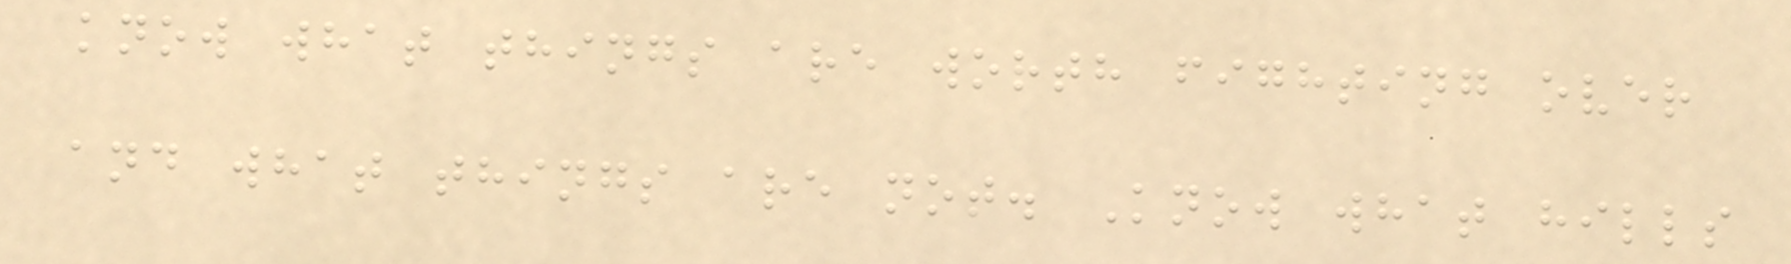know what things are worth fighting over
and what things are not. Know what hills
